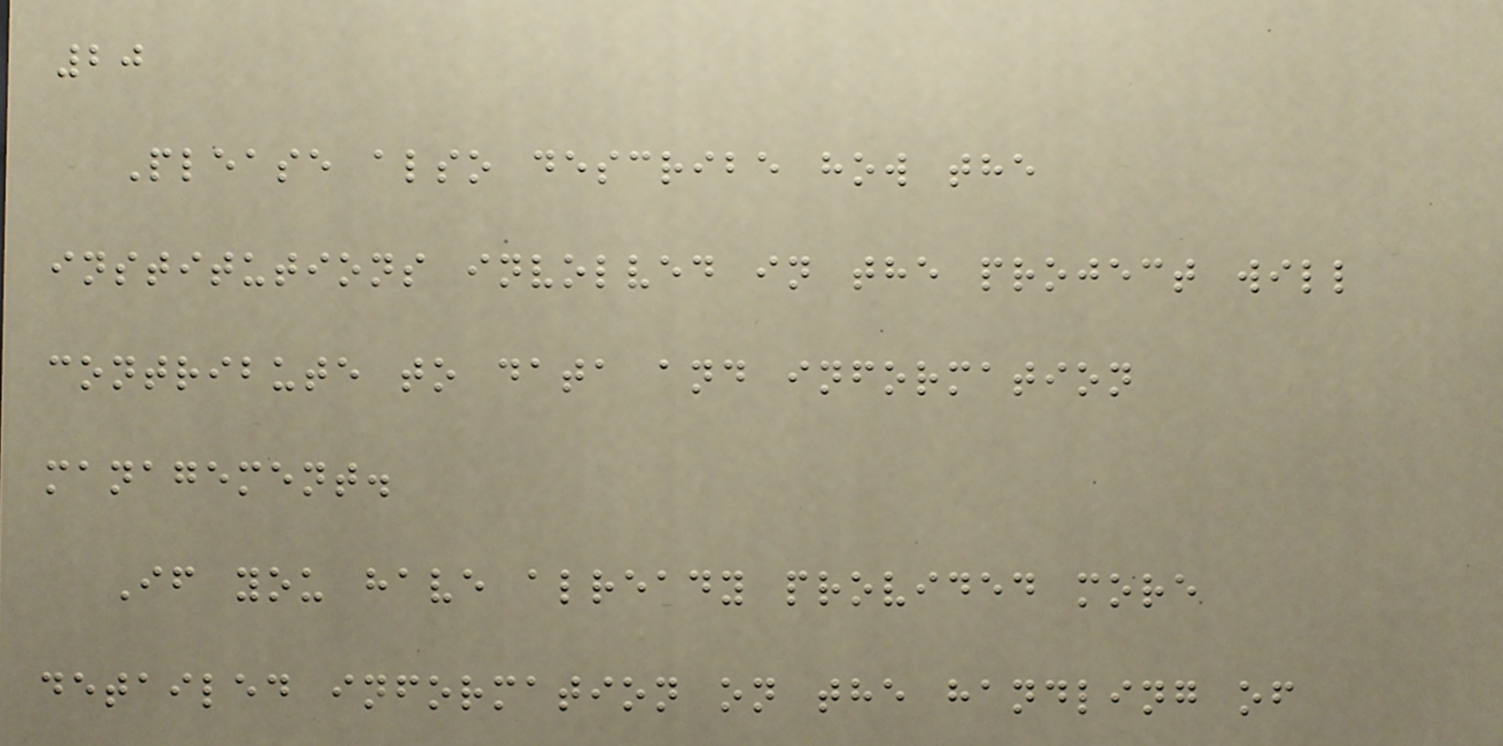20
Please also describe how the
institutions involved in the project will
contribute to data and information
management.
If you have already provided more
detailed information on the handling of
